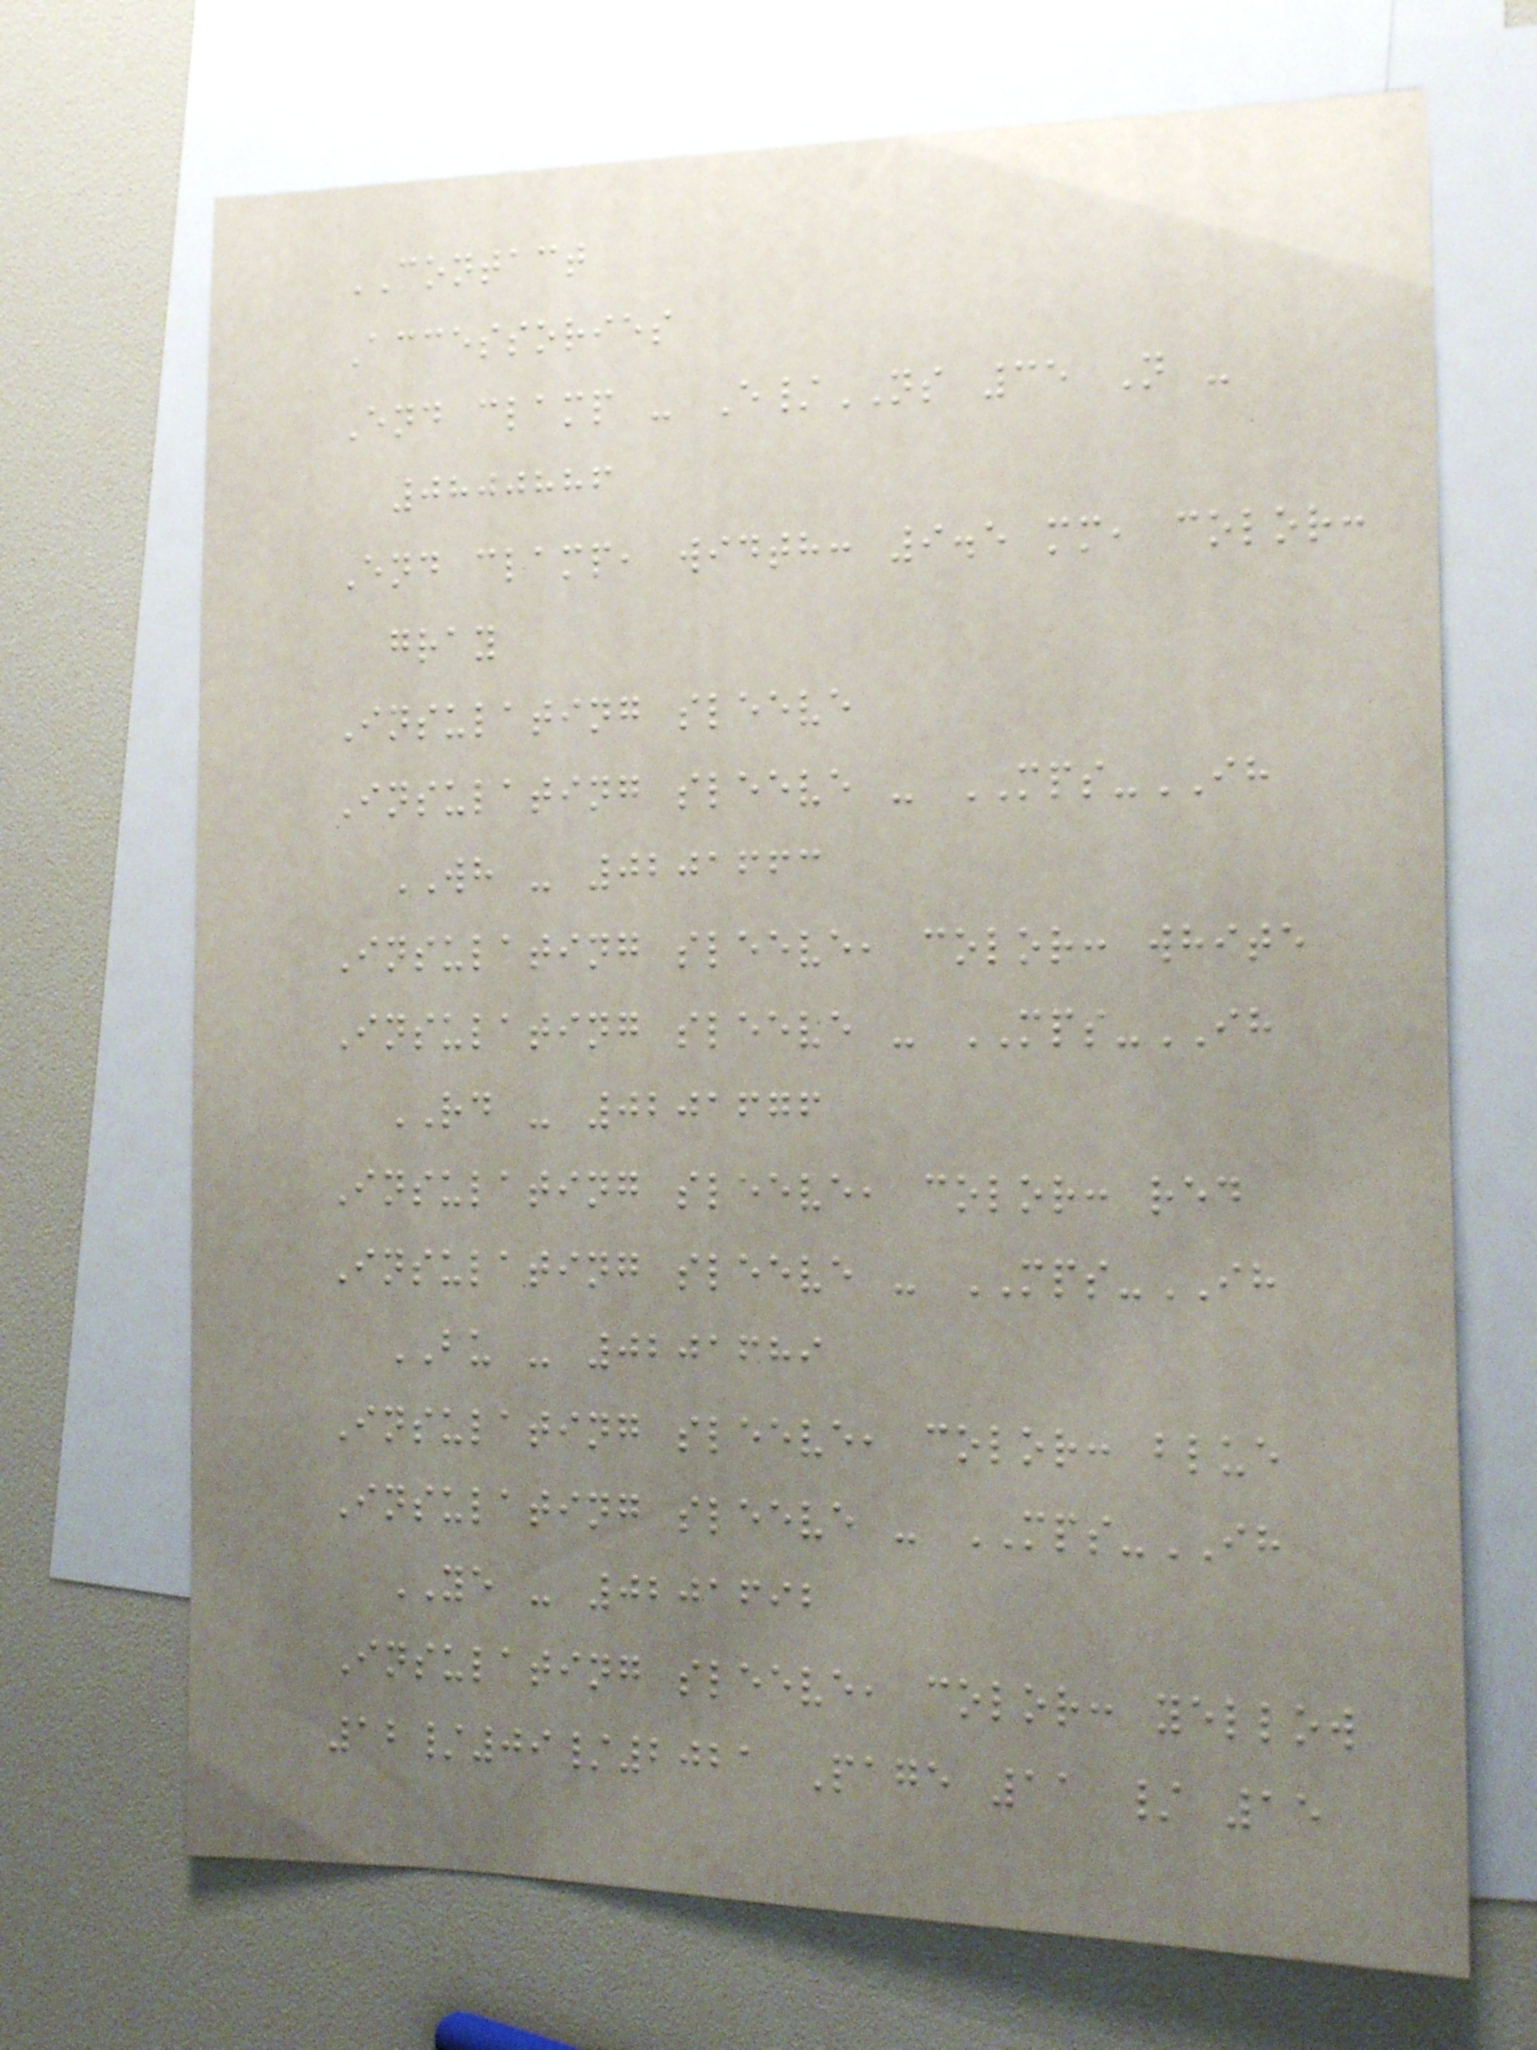CONTACT
Accessories
End clamp - E/NS 35 N -
0800886
End clamp, width: 9.5 mm, color:
gray
Insulating sleeve
Insulating sleeve - MPS-IH
WH - 0201663
Insulating sleeve, color: white
Insulating sleeve - MPS-IH
RD - 0201676
Insulating sleeve, color: red
Insulating sleeve - MPS-IH
BU - 0201689
Insulating sleeve, color: blue
Insulating sleeve - MPS-IH
YE - 0201692
Insulating sleeve, color: yellow
12/09/2021 Page 11 / 15
